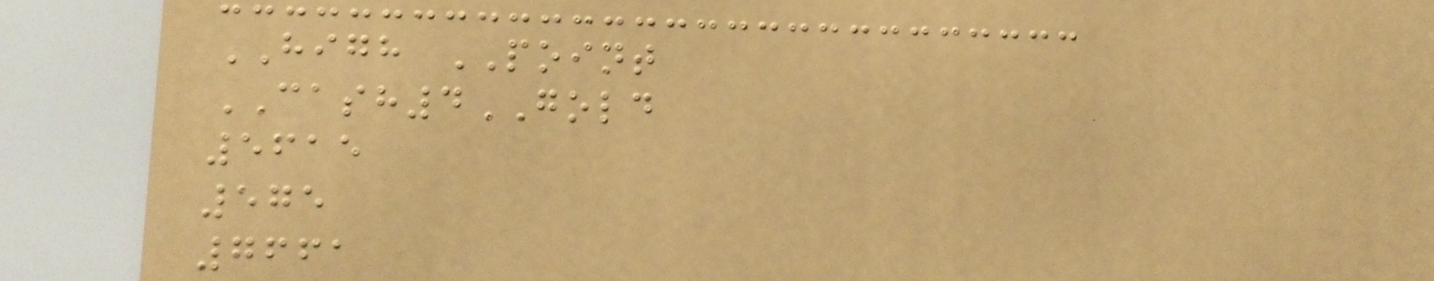HIGH POINT
CASH4GOLD
5615
575
7661
